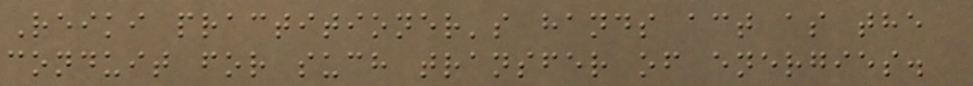Reiki practitioner's hands act as the
conduit for such transfer of energies.
